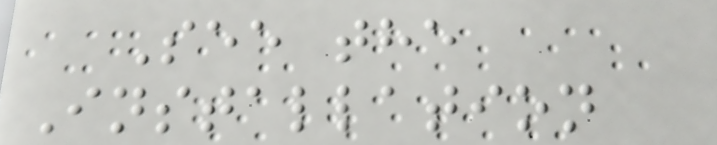See the
Installation
